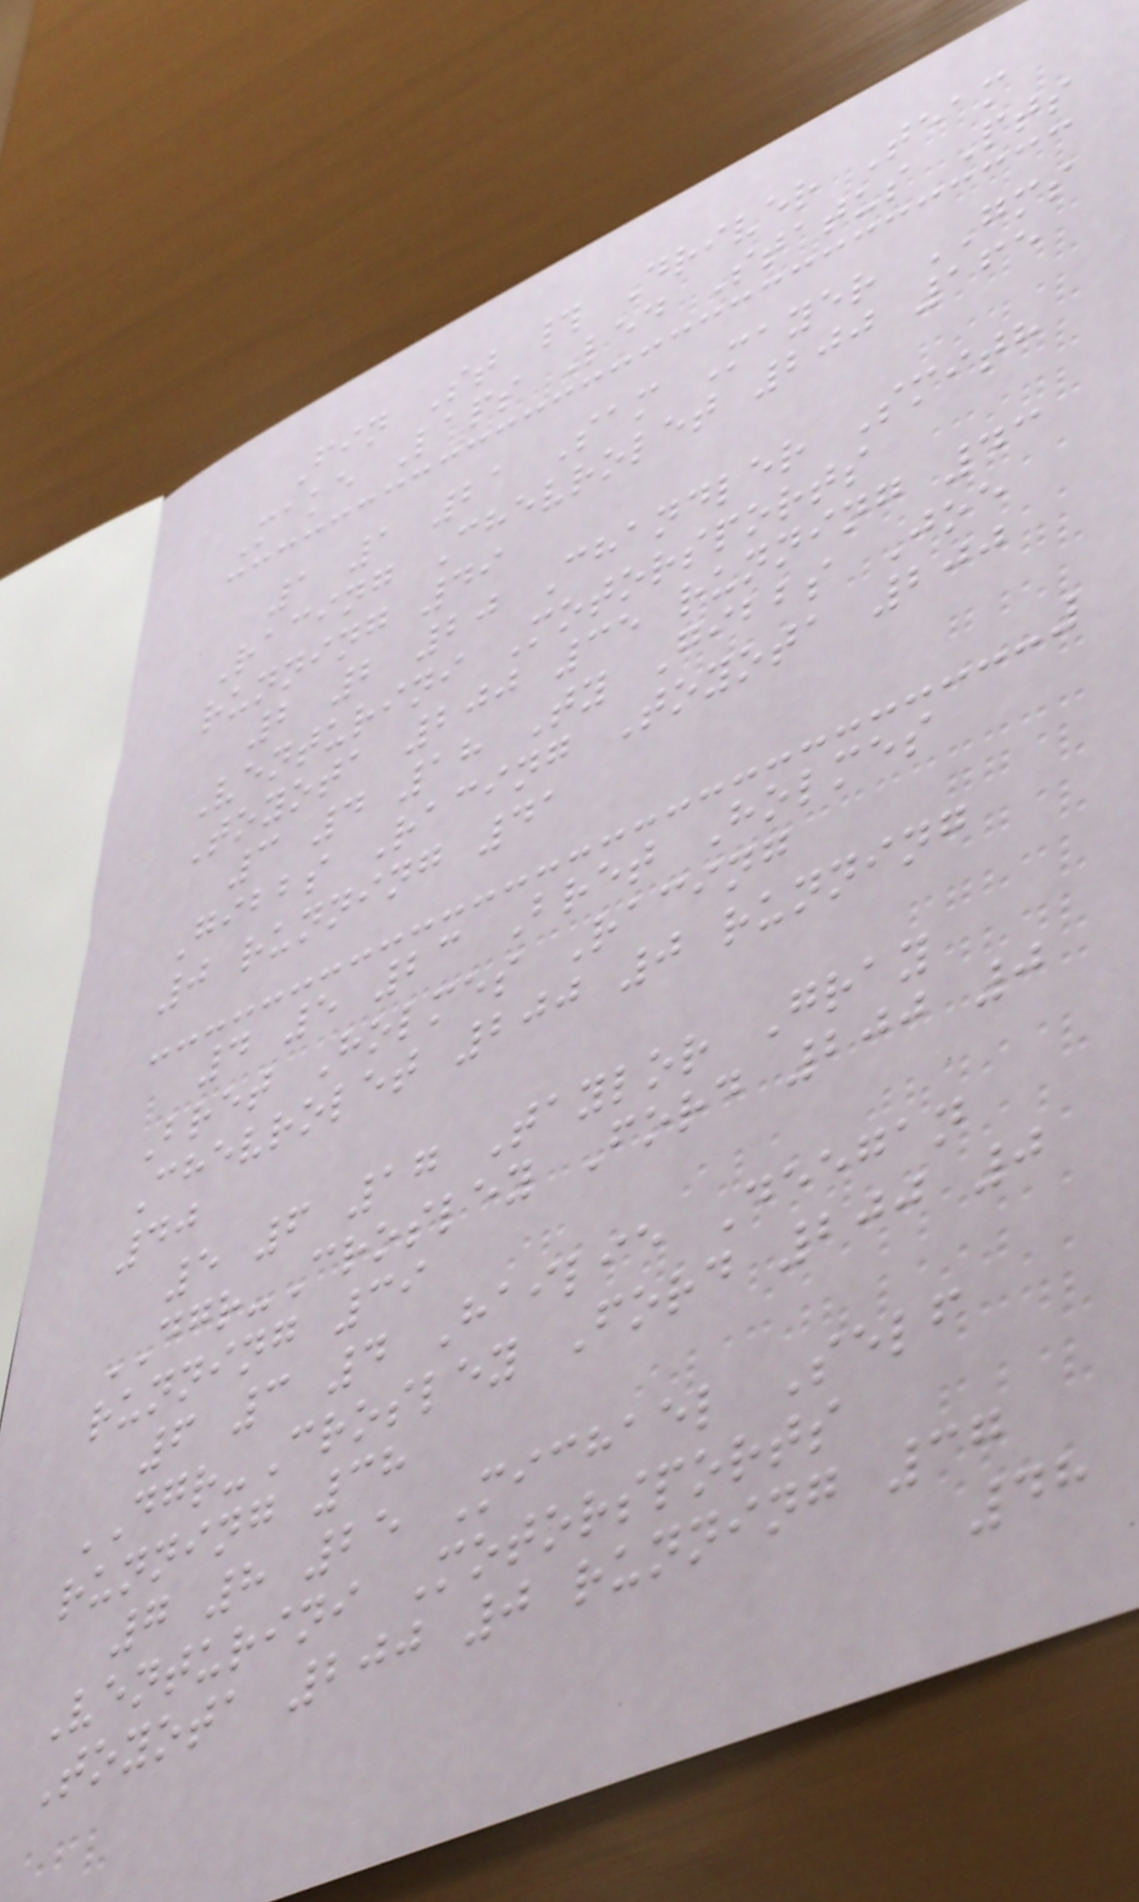Fin St # Driver Team
Make Laps Led Status Pts
1 1 21 Sam Mayer GMS
Racing Chevrolet 200 165
running 49
2 2 20 Chandler Smith
Venturini Motorsports
Toyota 200 35 running 43
3 4 18 Ty Gibbs Joe
Gibbs Racing Toyota 200
0 running 41
4 5 23 Bret Holmes
Bret Holmes Racing
Chevrolet 200 0 running
40
5 6 17 Taylor Gray
DGR-Crosley Ford 200 0
running 39
6 3 4 Hailie Deegan
DGR-Crosley Ford 200 0
running 38
7 8 25 Michael Self
Venturini Motorsports
Toyota 200 0 running 37
48
